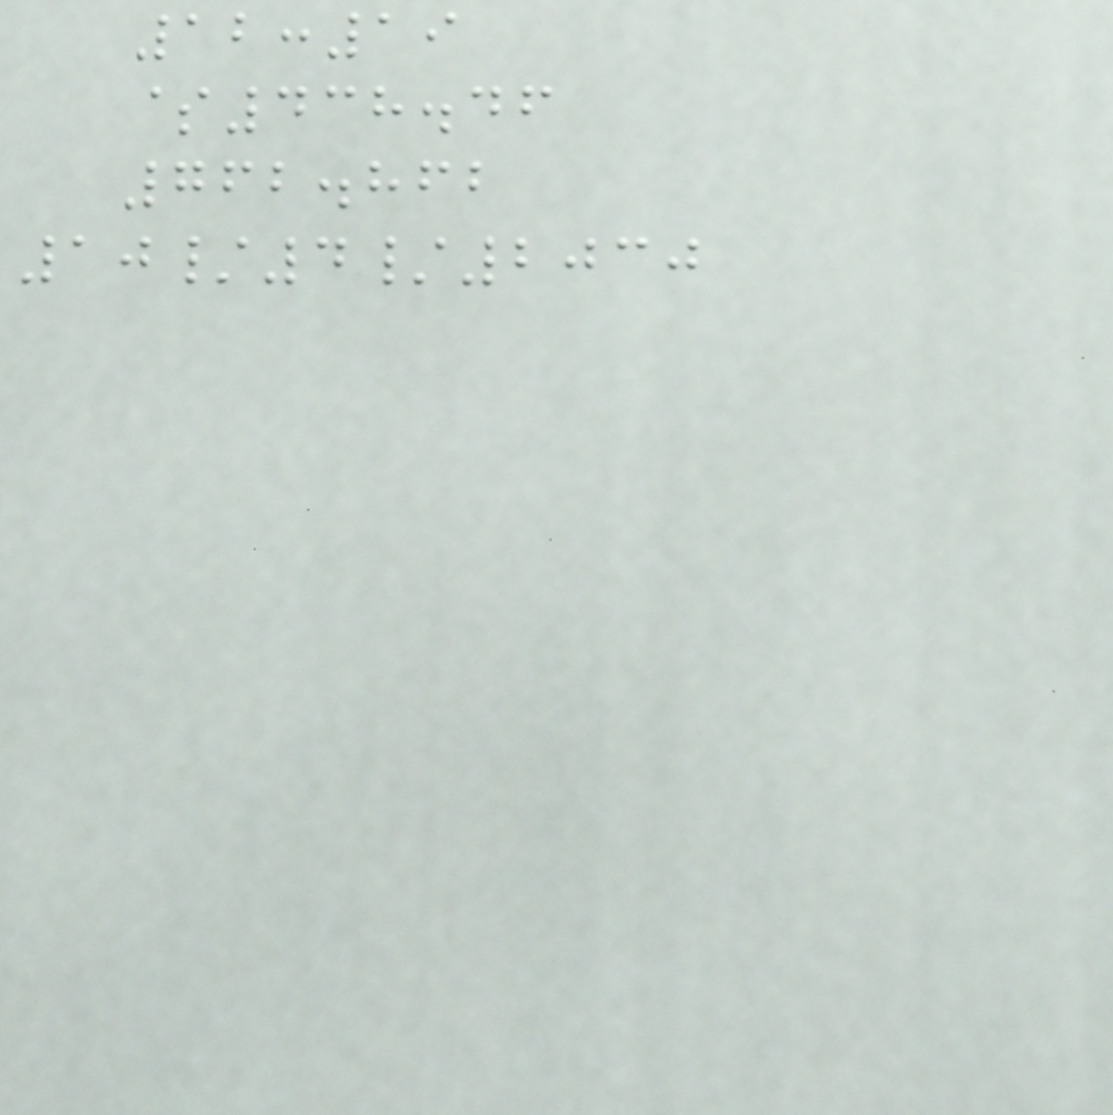12:19
$438.46
762.862
10/4/2030
